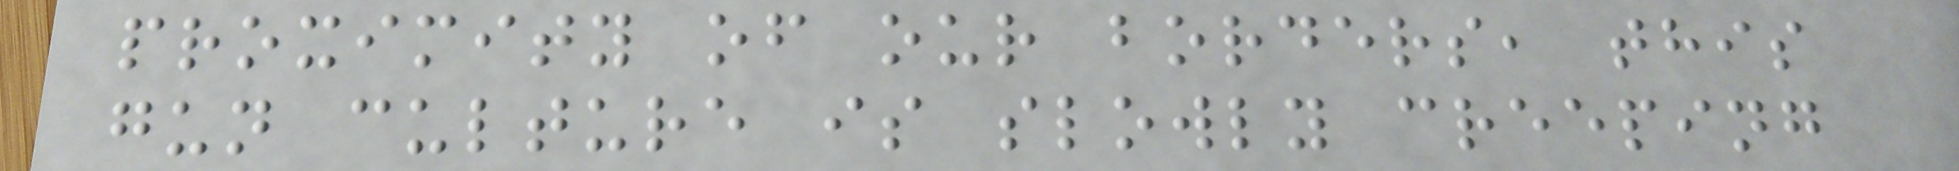proximity of our borders, this
gun culture is slowly creeping
